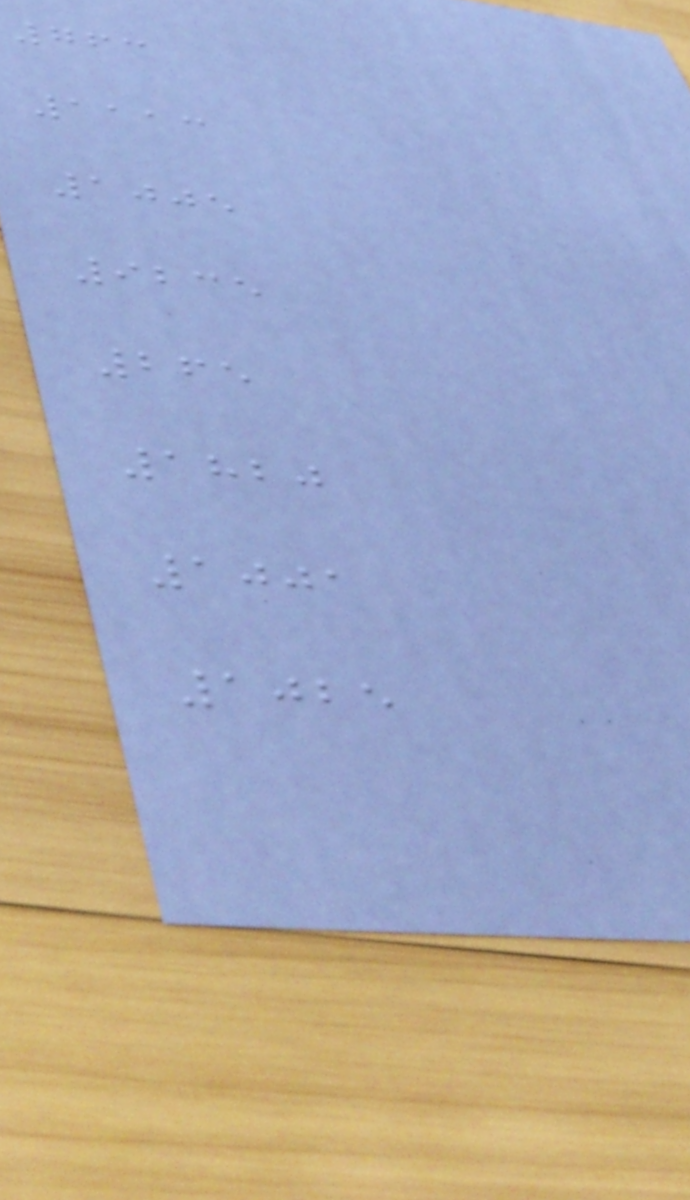763
1113
1005
9235
265
1820
1001
1025
